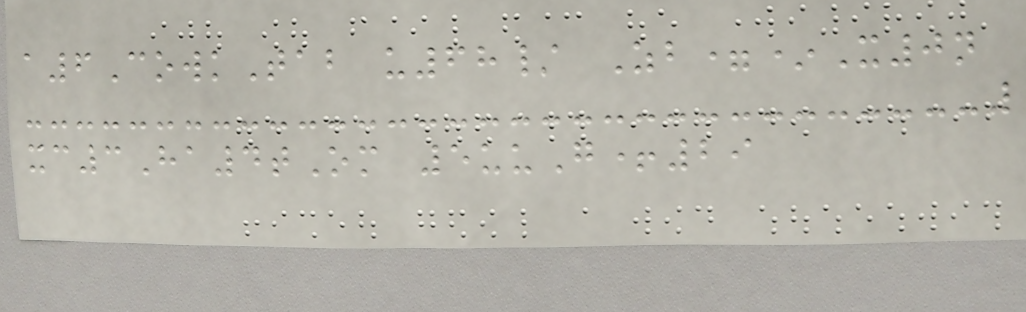a6CowkTab u68/ Zb=*X0n
xc3Ha4tOm 5uuG+29
